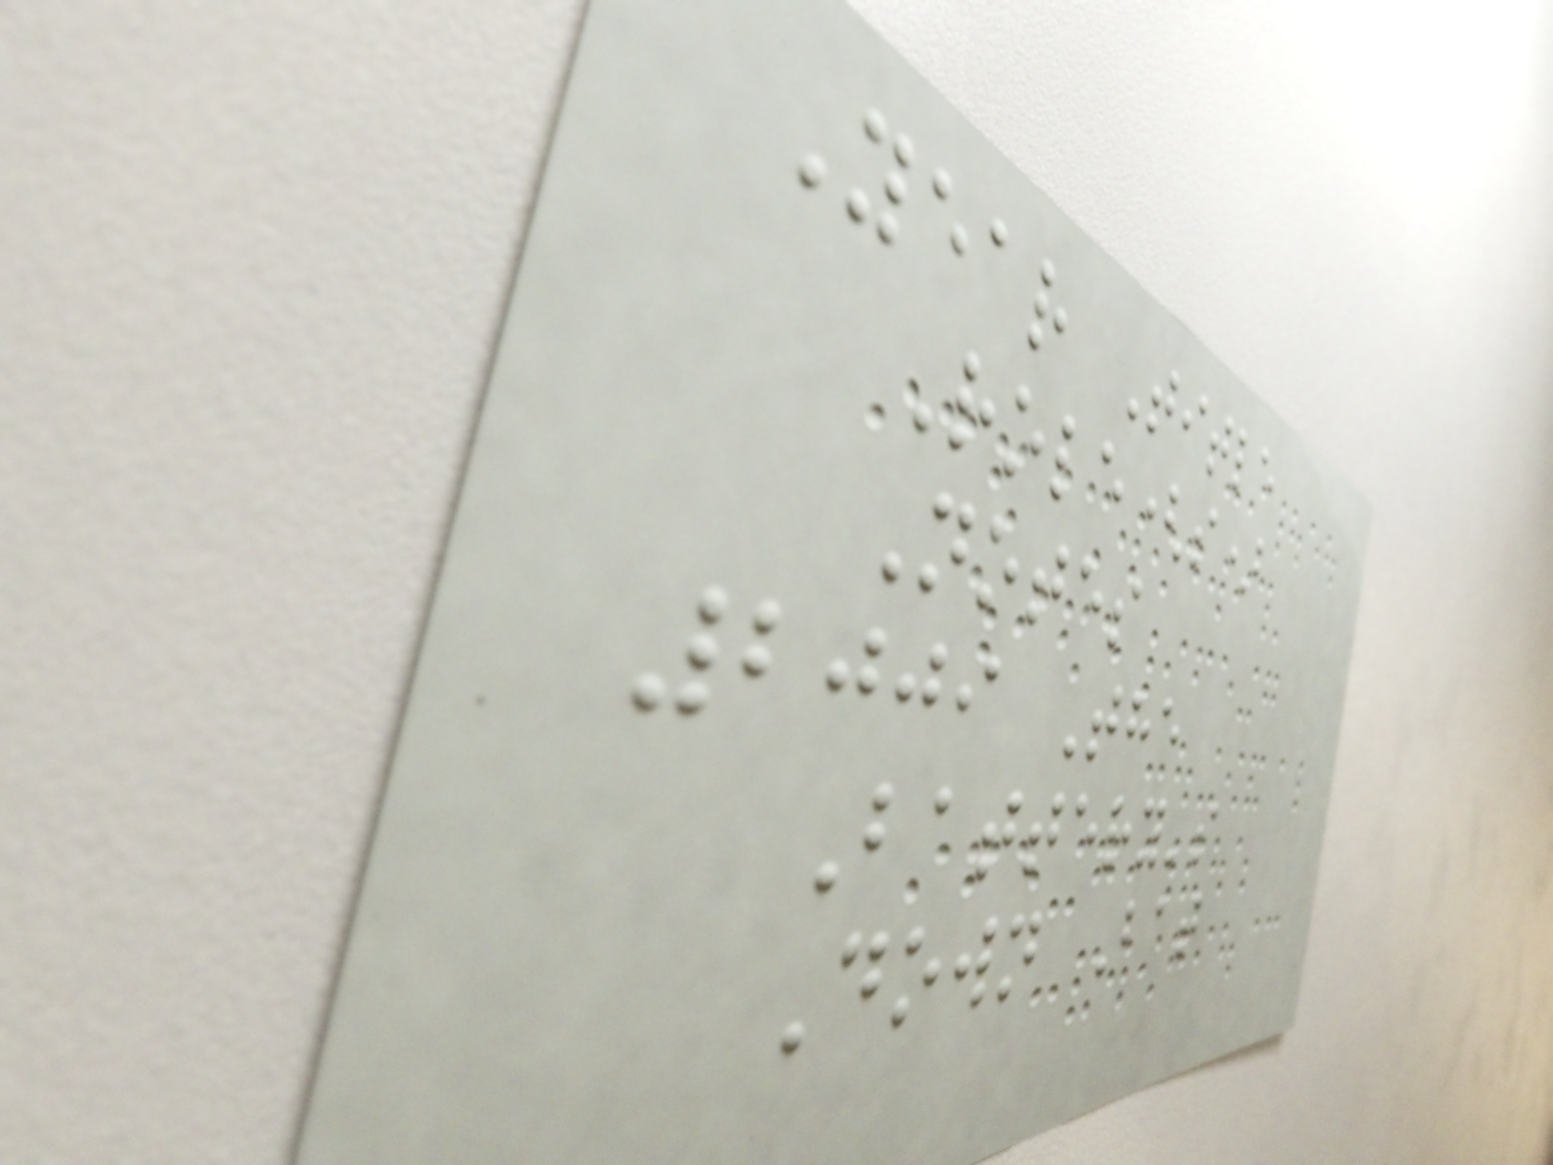Year Title
Role(s)
Notes
2009 The
Battery's
Down Bat
